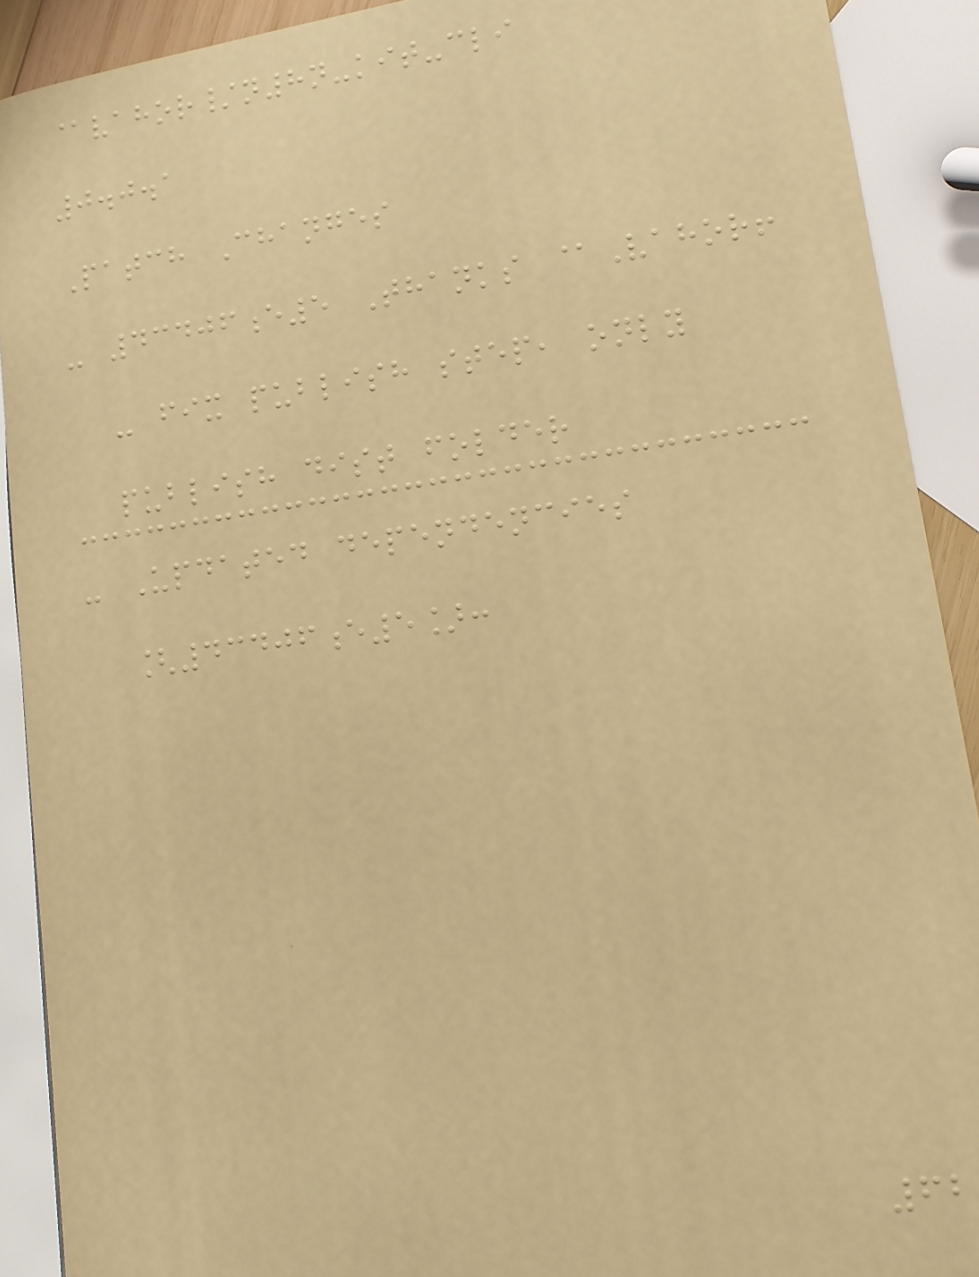@vahor/n8n-kit-cli
0.0.1
Patch Changes
- 43406e5 Thanks @Vahor!
- fix publish step, only
publish dist folder
- Updated dependencies
[43406e5]:
62
